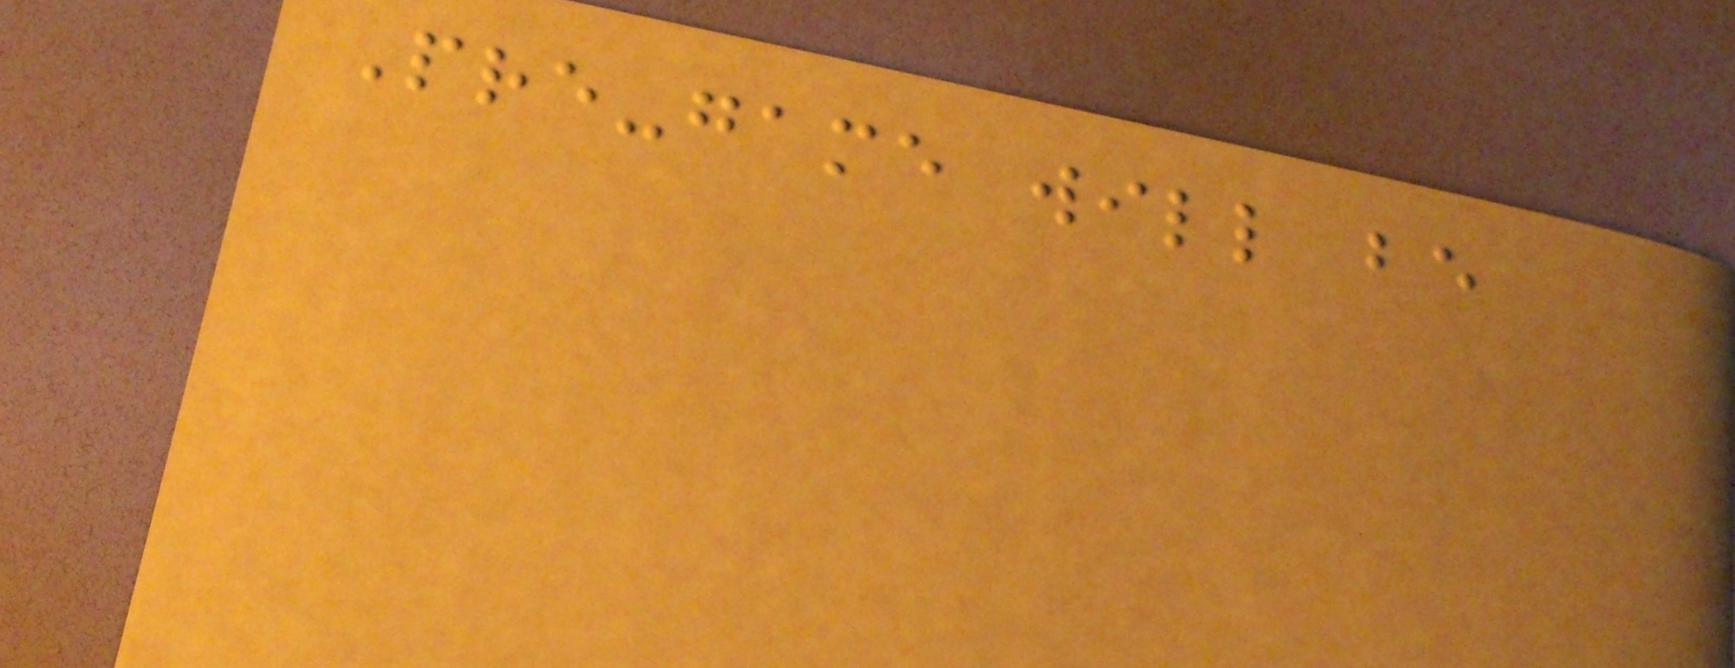Pre-game will be
